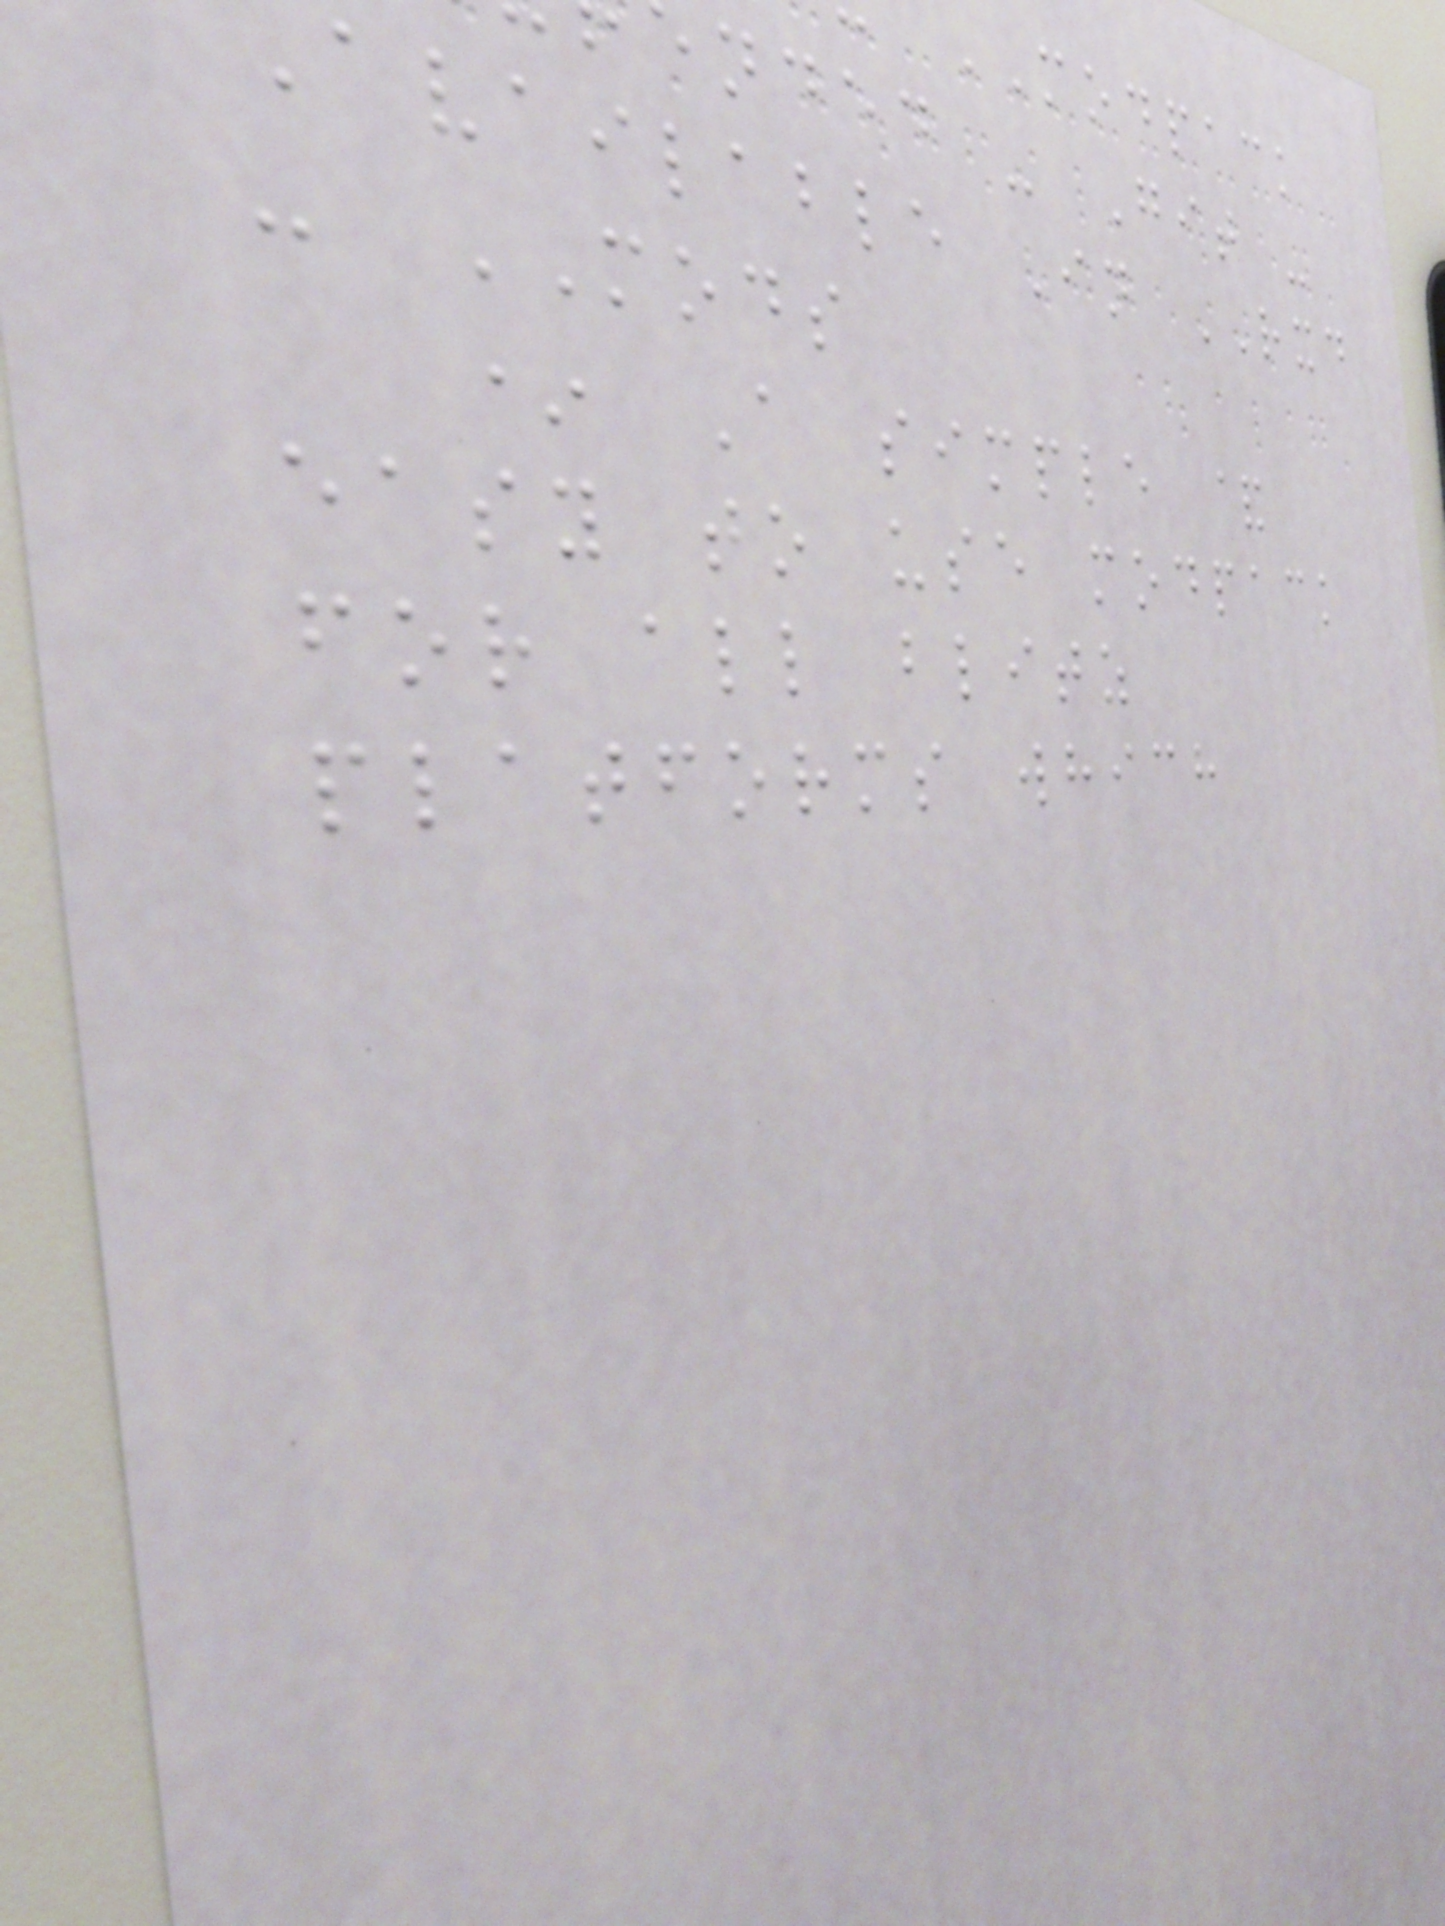MODPACK
nded - Git -
available In RXD
- MODS
* A simple &
easy to use modpack
for all blitz
platforms which
